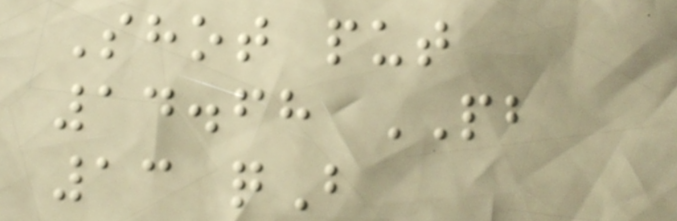Shot put
14.68 PB
13 qB
